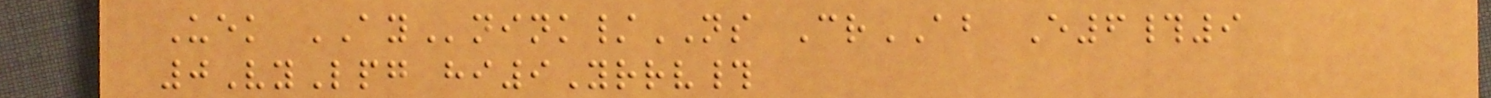Uek AYnink/NS CrAB E6#9
0VyLpg hi9Yrrv#
